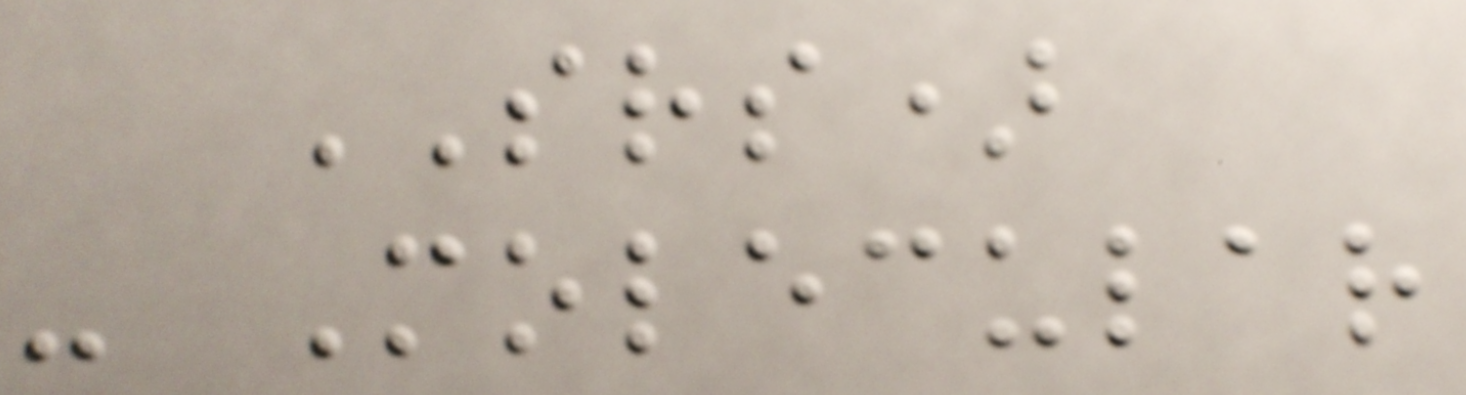SRS)
- Molecular
